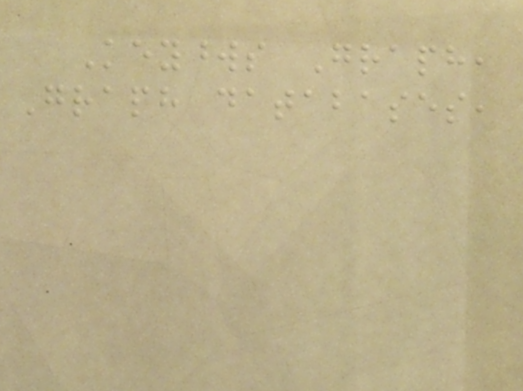Keywords Graph,
Graph databases,
